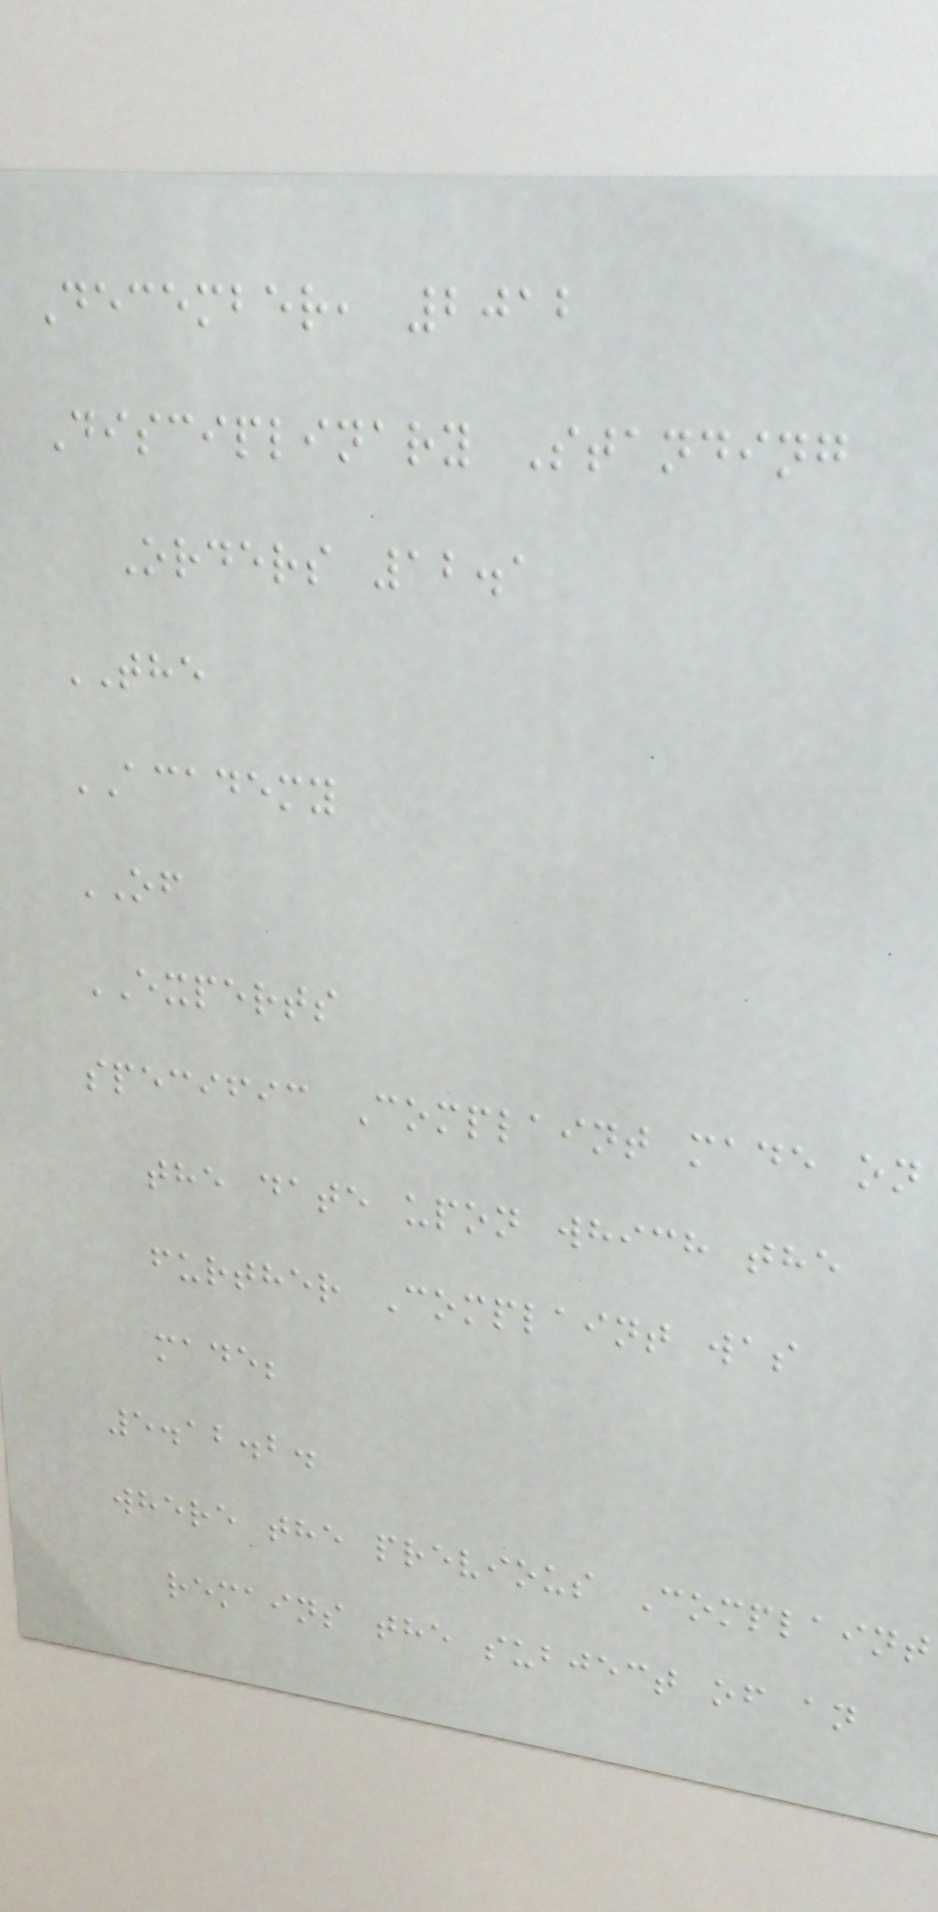December, 2012
Disciplinary Standing
Orders 12.1
THE
ACADEMY
OF
EXPERTS
specific Complaint made on
the date upon which the
further Complaint was
made;
5.12.2.
where the previous Complaint
remains the subject of an
